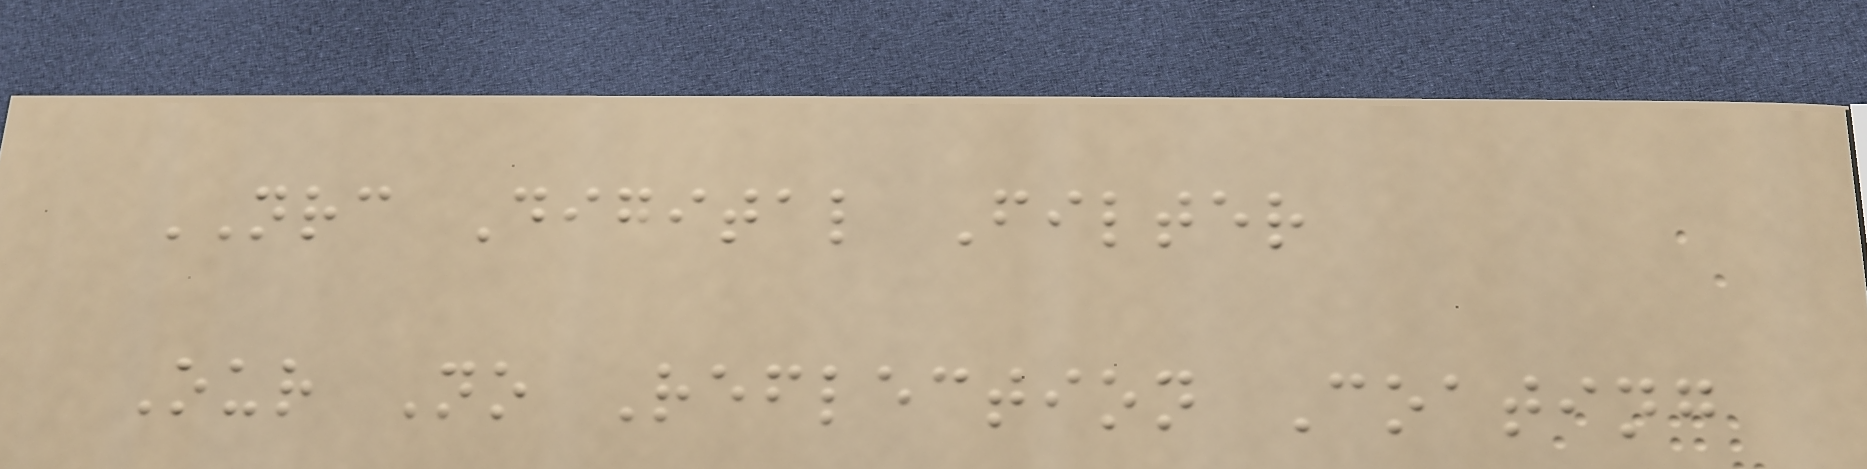NRC Digital Filter
Our No Reflection Coating
